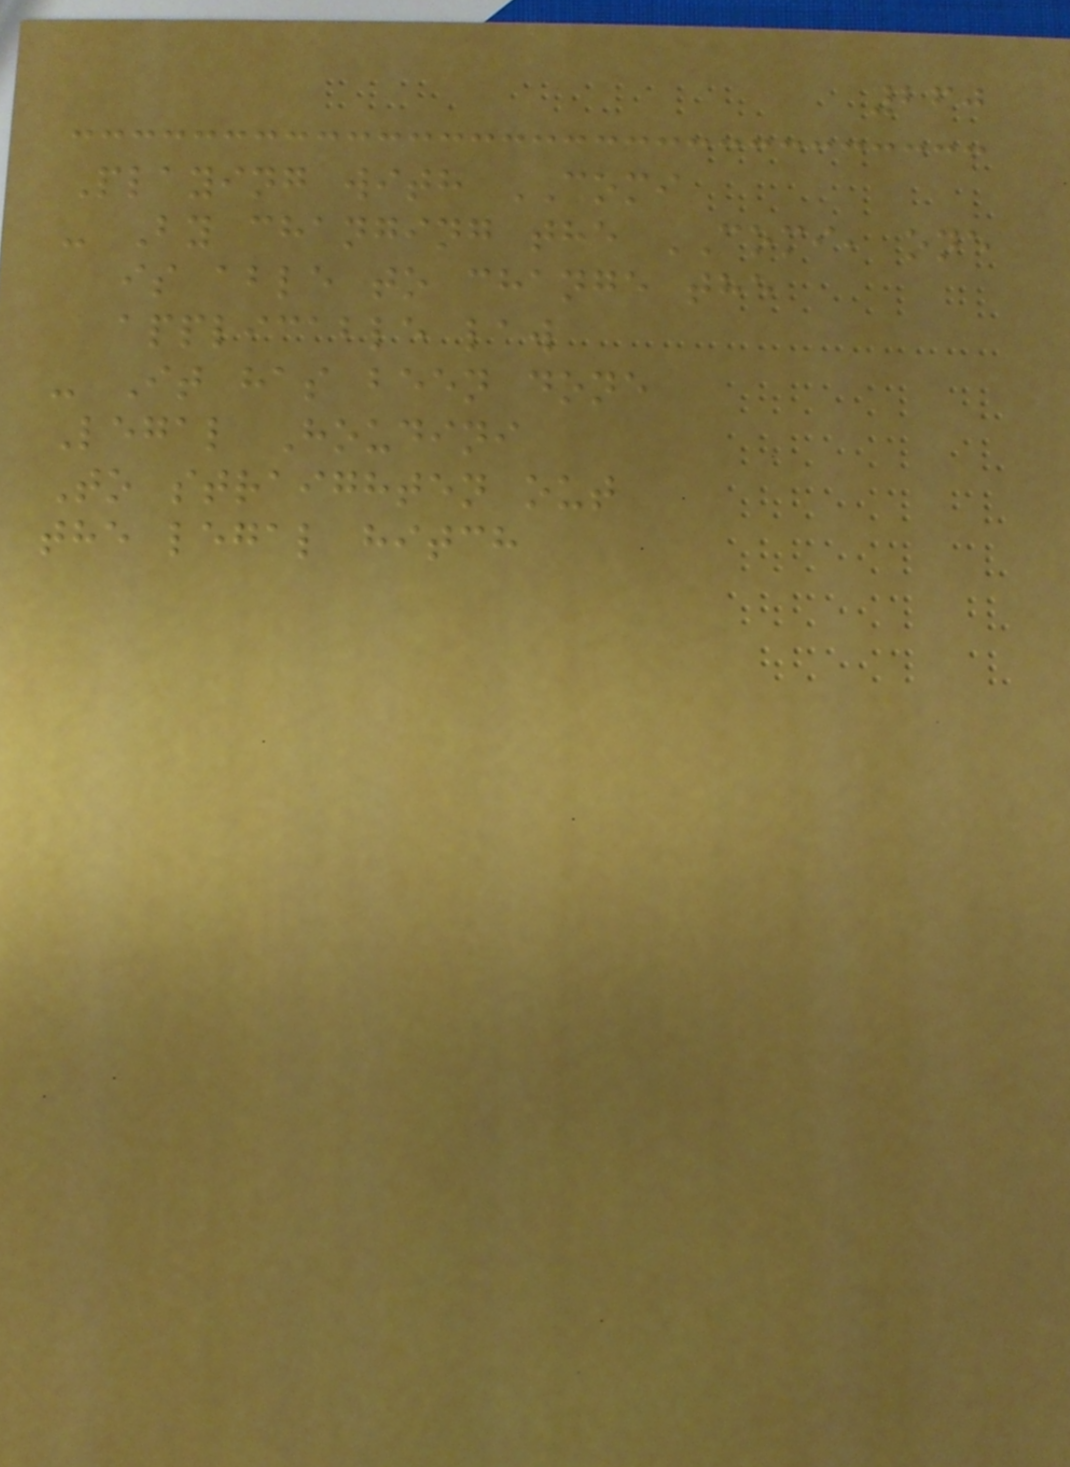260
Playing with COMI
- By changing the COMI, one
is able to change the
applicable law
- It has been done
Legal Houdini
To straighten out
the legal hitch
